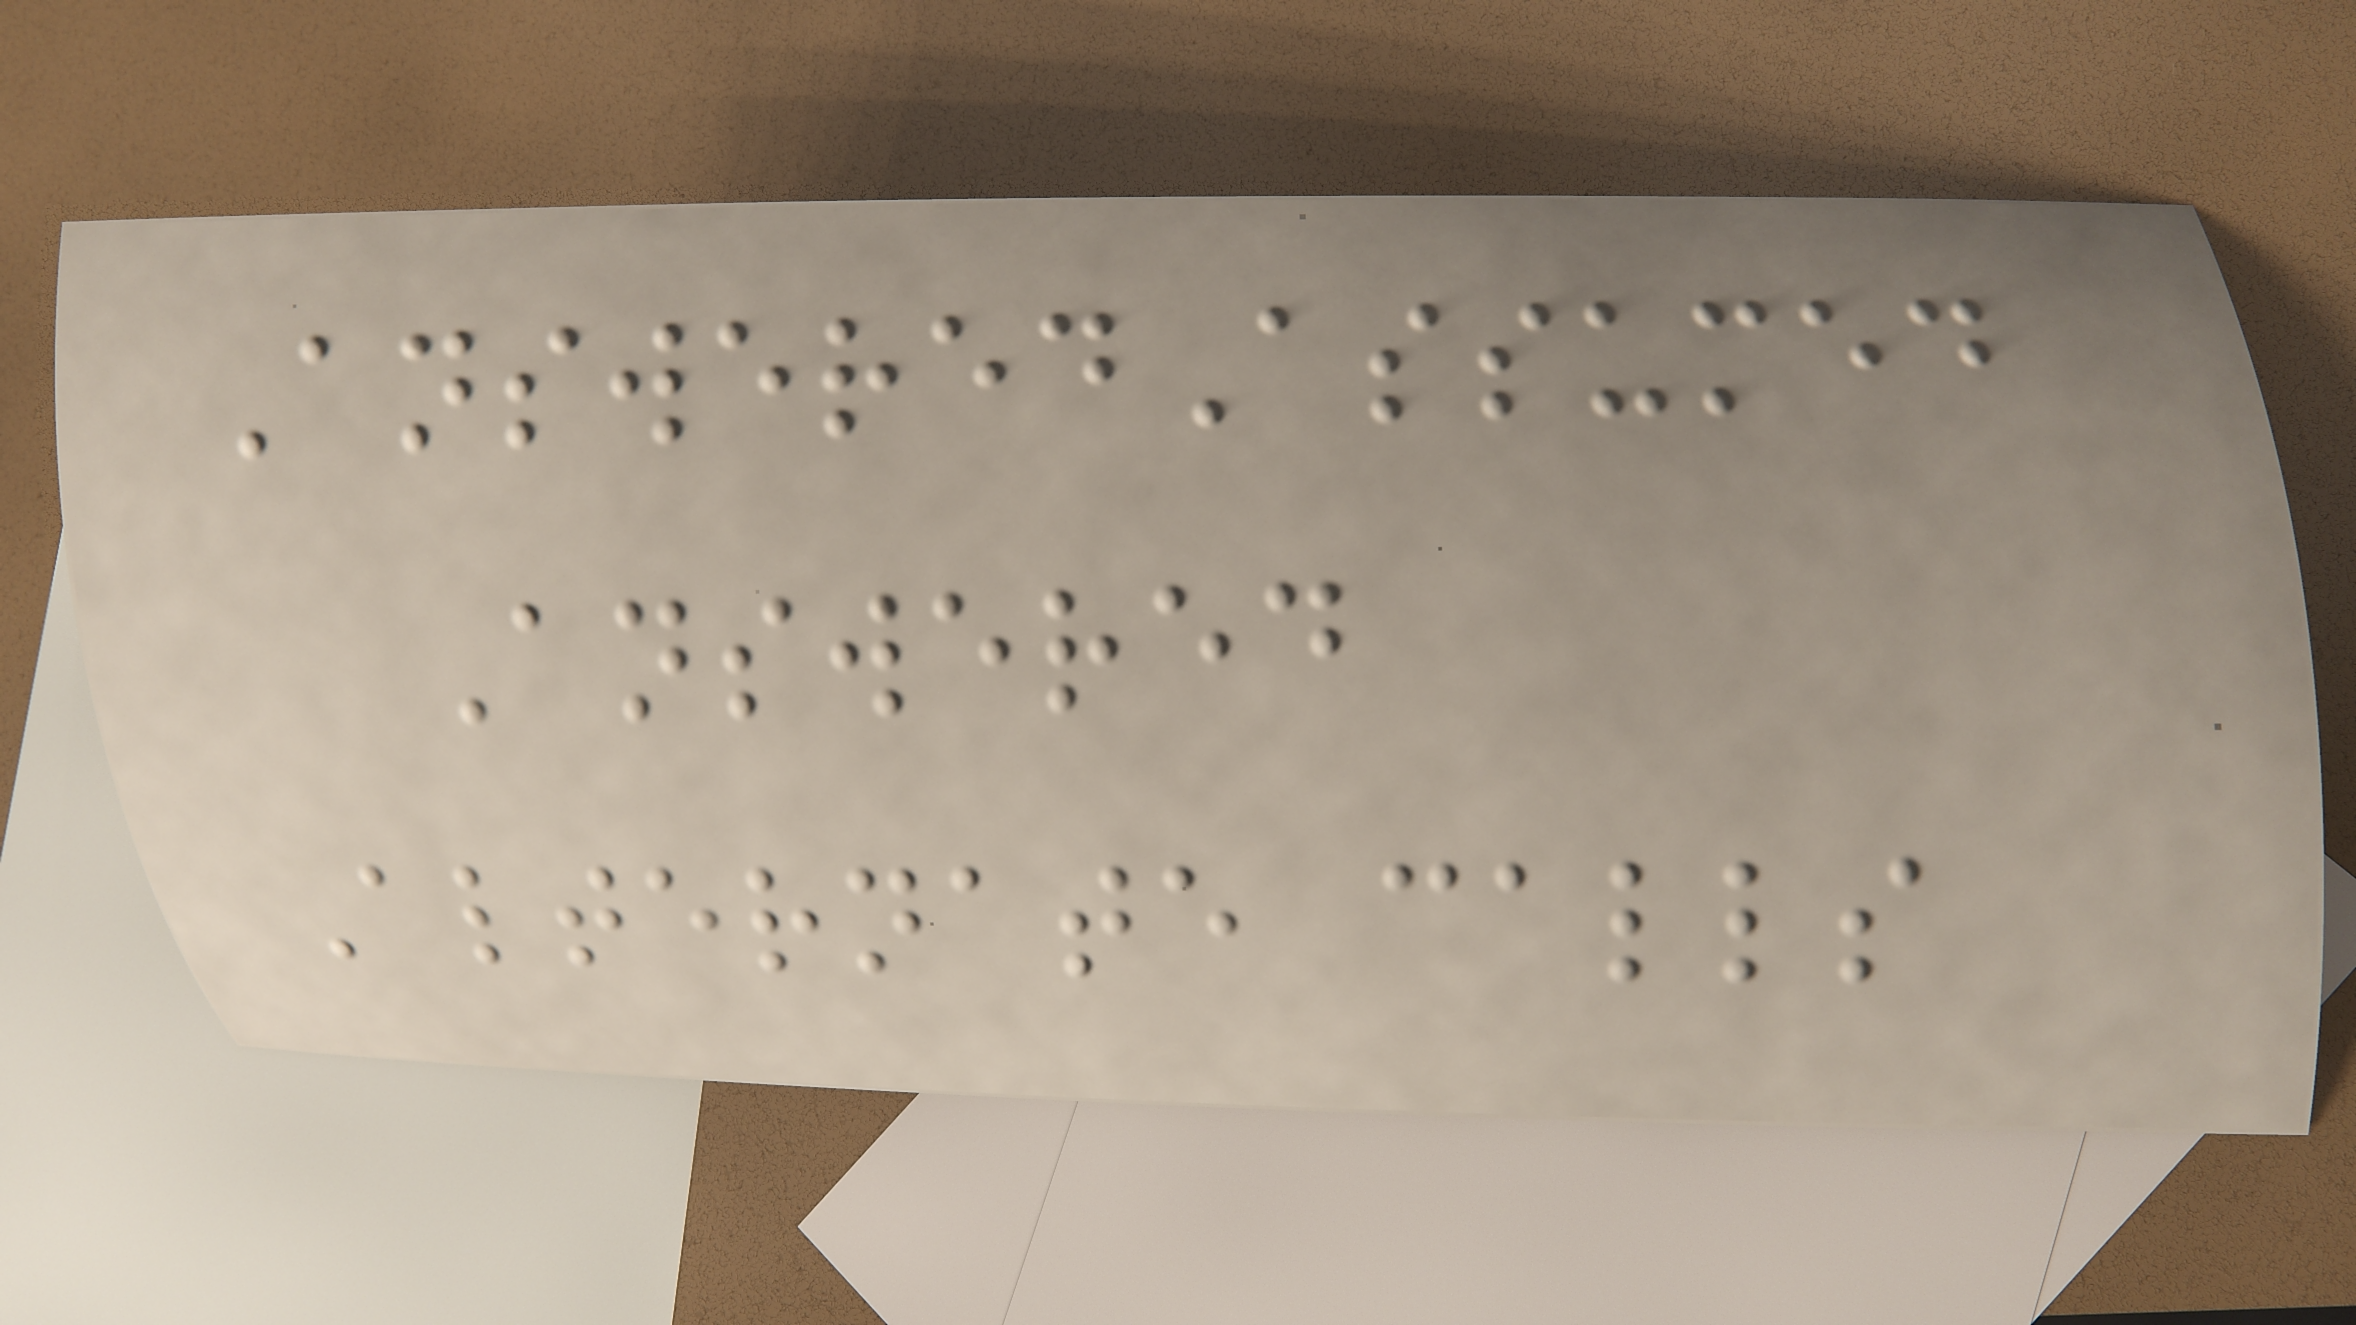AnsweredAssumed
Answered
Alternate calls
